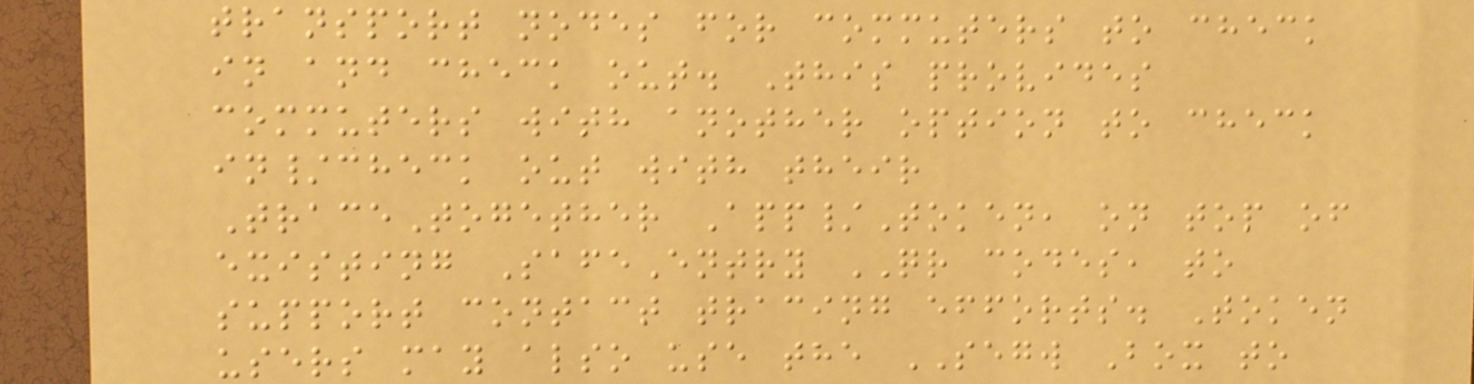transport nodes for commuters to check
in and check out. This provides
commuters with another option to check
in/check out with their
TraceTogether App/Token, on top of
existing SafeEntry QR codes, to
support contact tracing efforts. Token
users may also use the SEGW Box to
